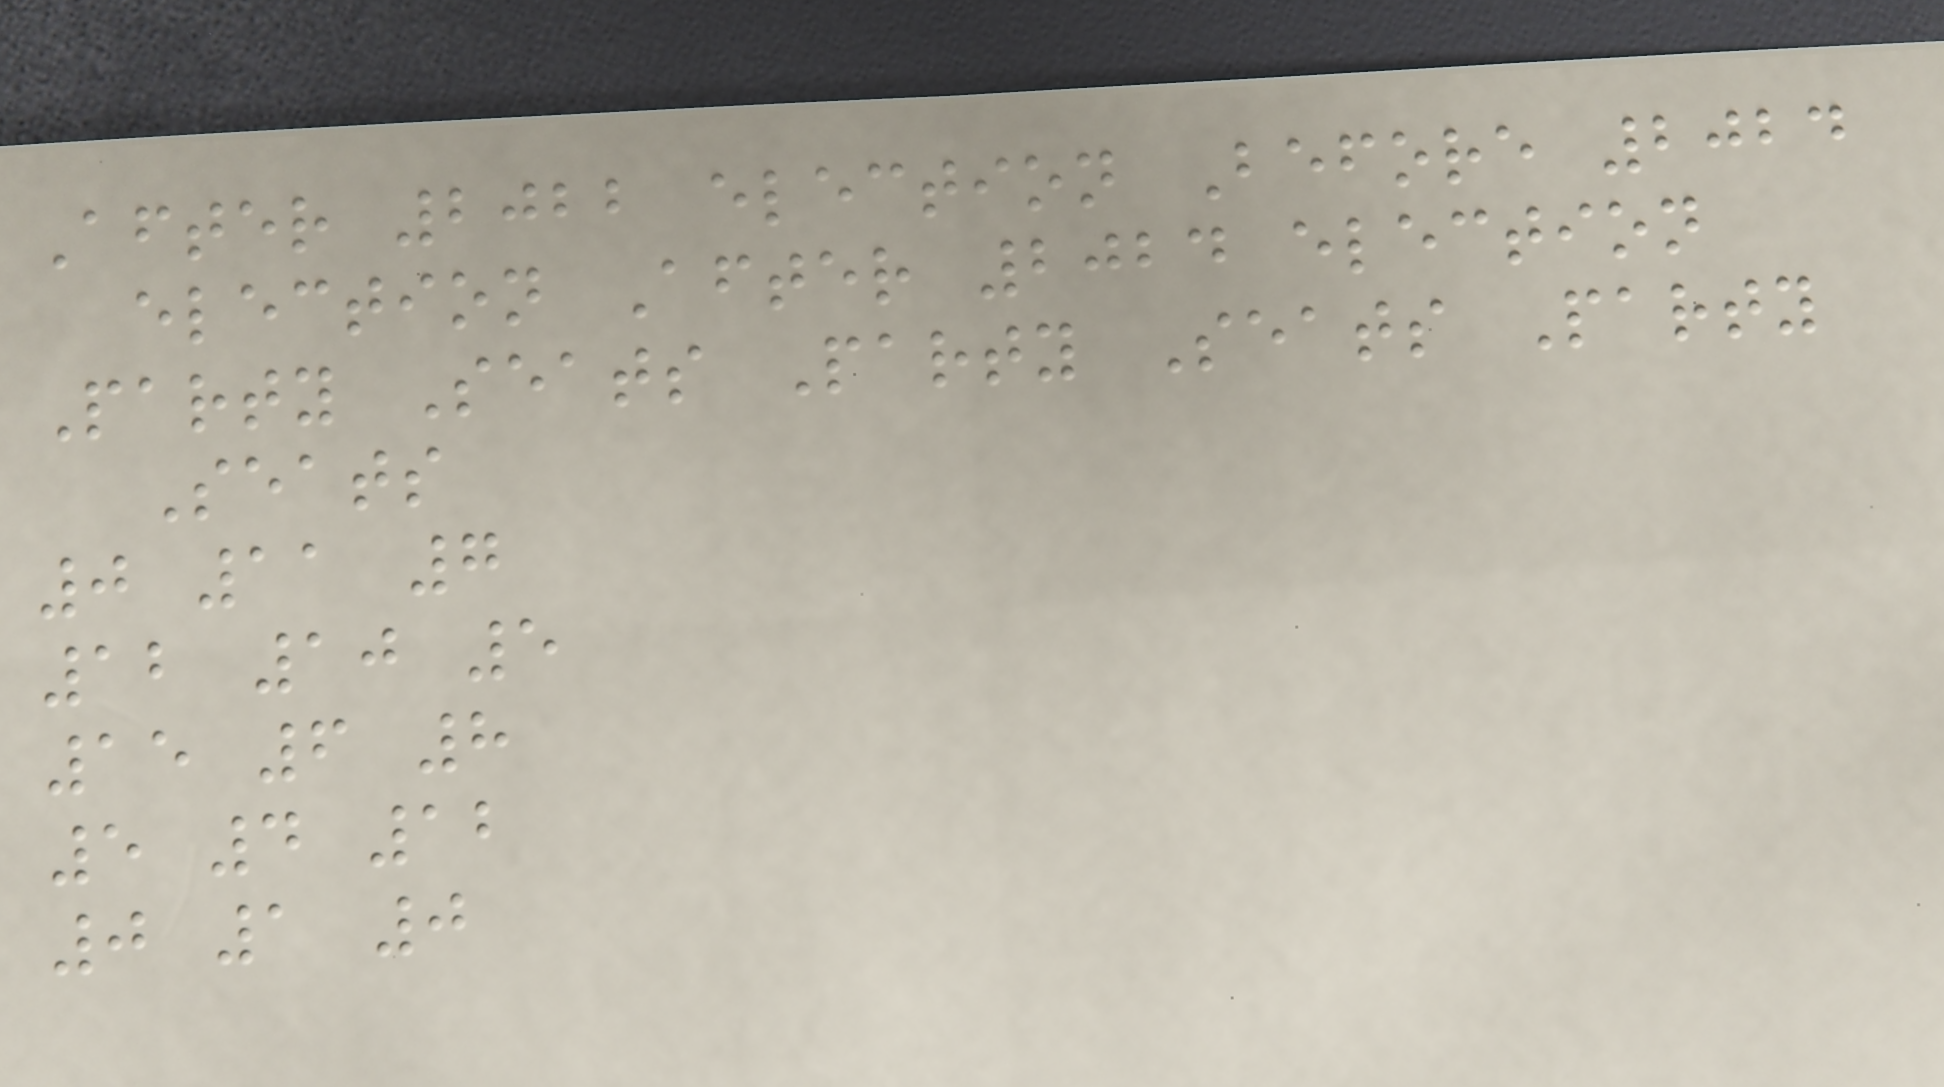After 2022 election Before 2024
election After 2024 election
Party Seats Party Seats Party
Seats
0 11 7
12 10 5
15 6 8
5 4 12
0 1 0
